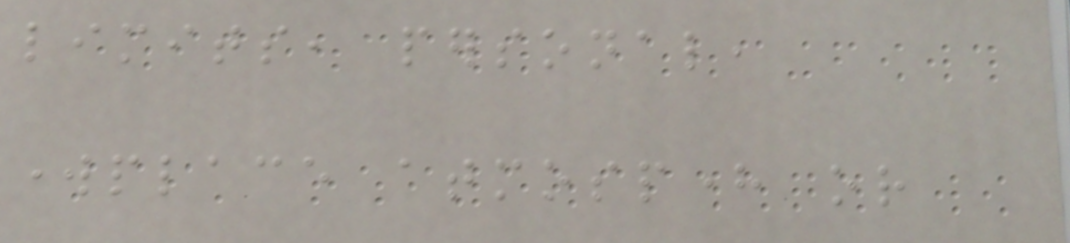limits, personal,
workplace atmosphere or
